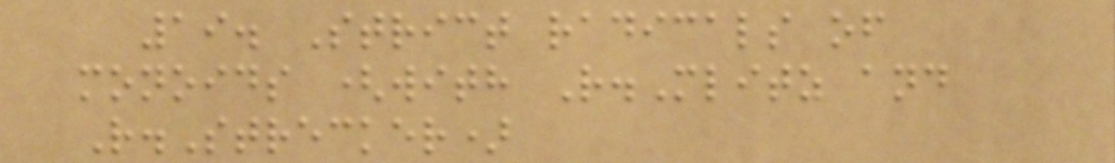19. Strict radicals of
monoids (with R.Mlitz and
R.Strecker)
